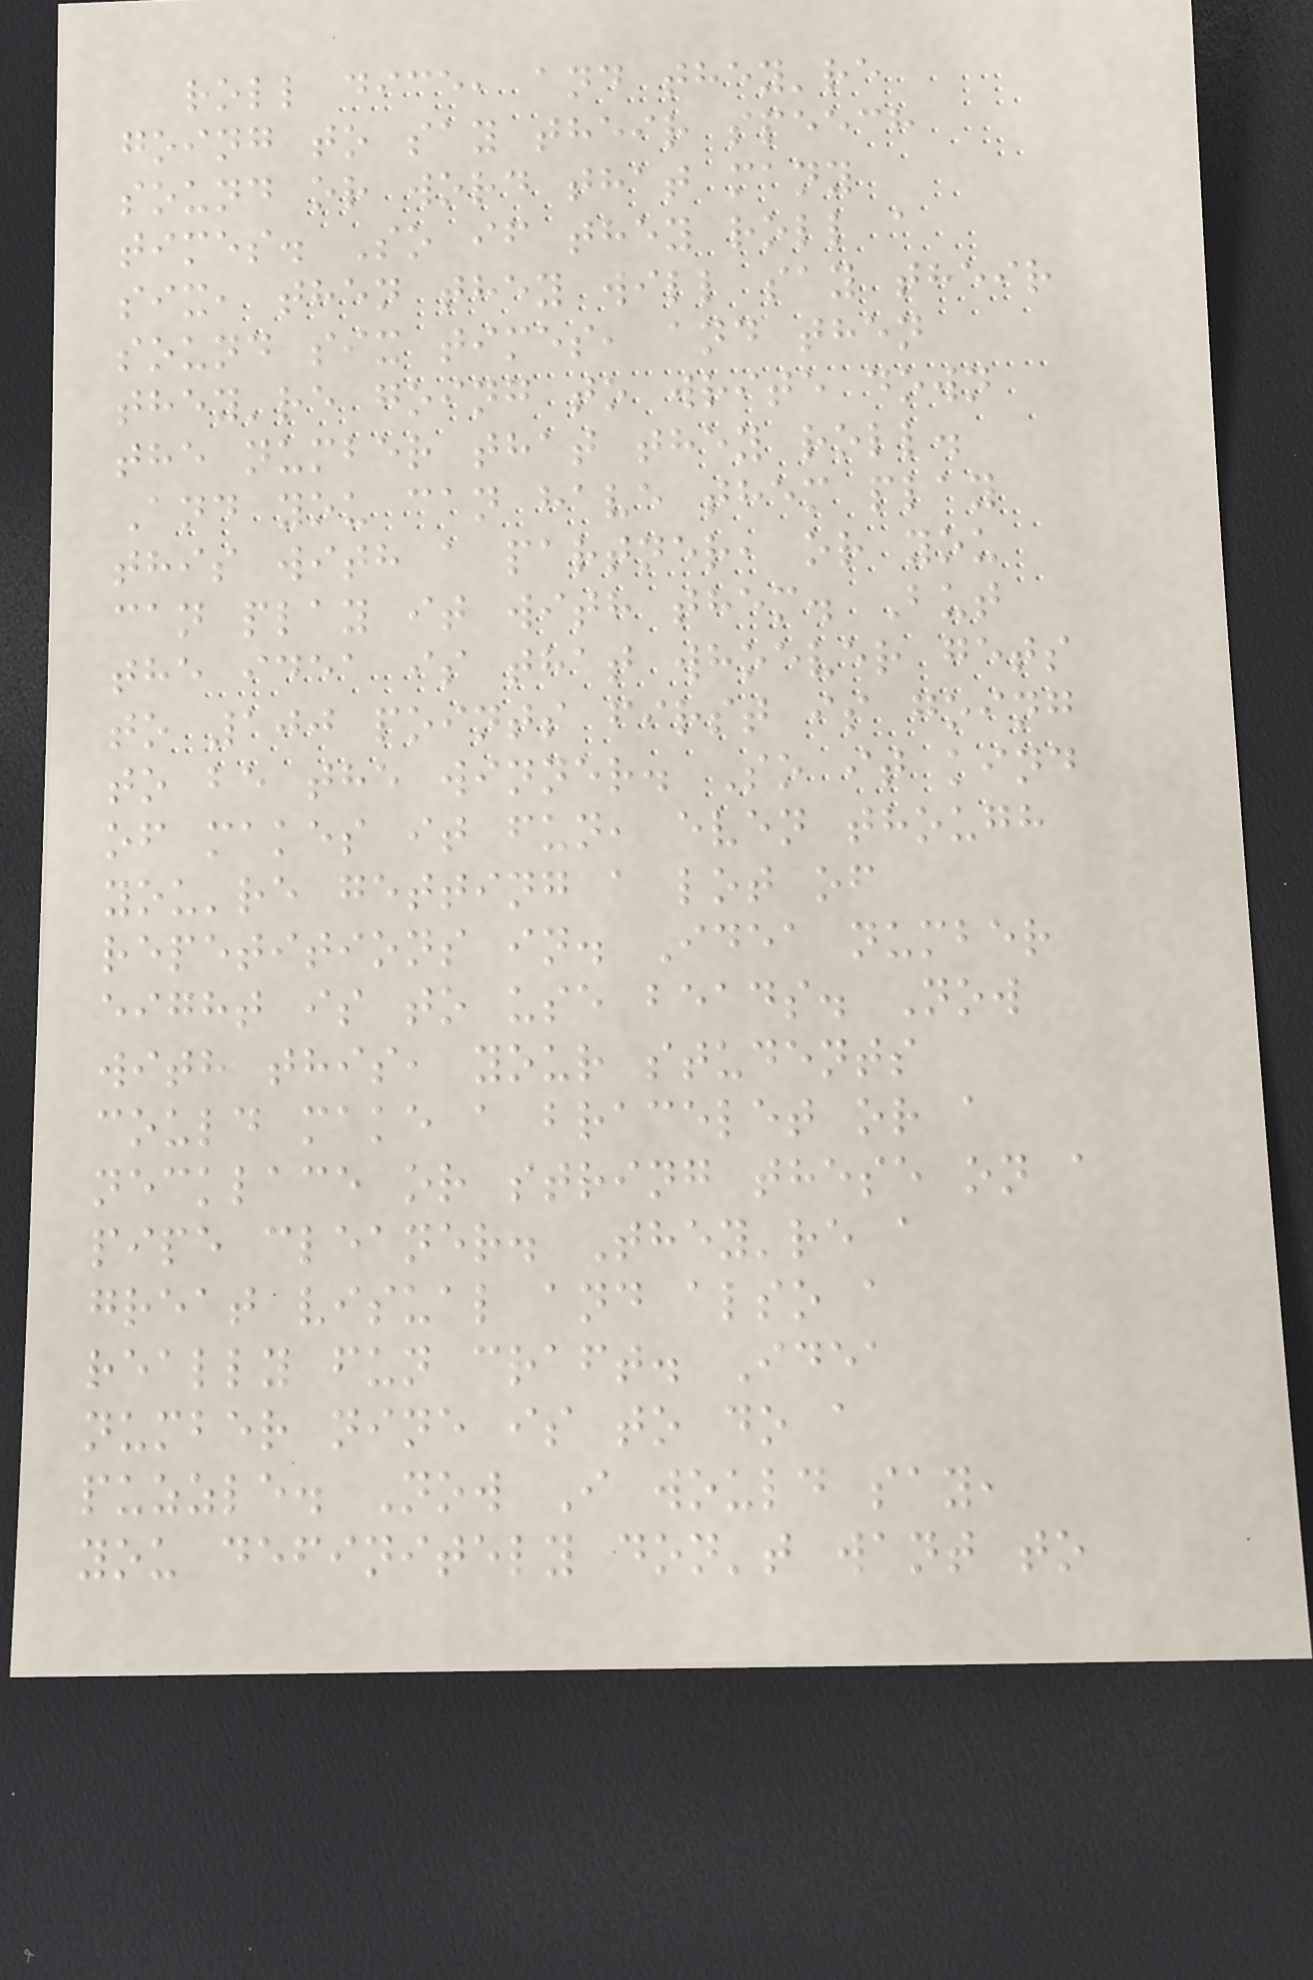roll dice, and they're
going to say their speech
sound or word that many
times. So if they roll a
six, then they will say their
sound six times, and then
they're going to write down
the number that they roll.
And you can have them play
this with a partner, or you
can play it with them. But
the idea is that whoever gets
to 100 points first is going
to be the winner. So it kind
of makes it fun, even though
you're getting a lot of
repetitions in. Idea number
eight is to use beads. Now
with this, your students
could make a bracelet or a
necklace or string these on a
pipe cleaner. They're a
great visual and also a
really fun craft. Idea
number nine is to do a
puzzle. Now I would say,
you definitely don't want to
